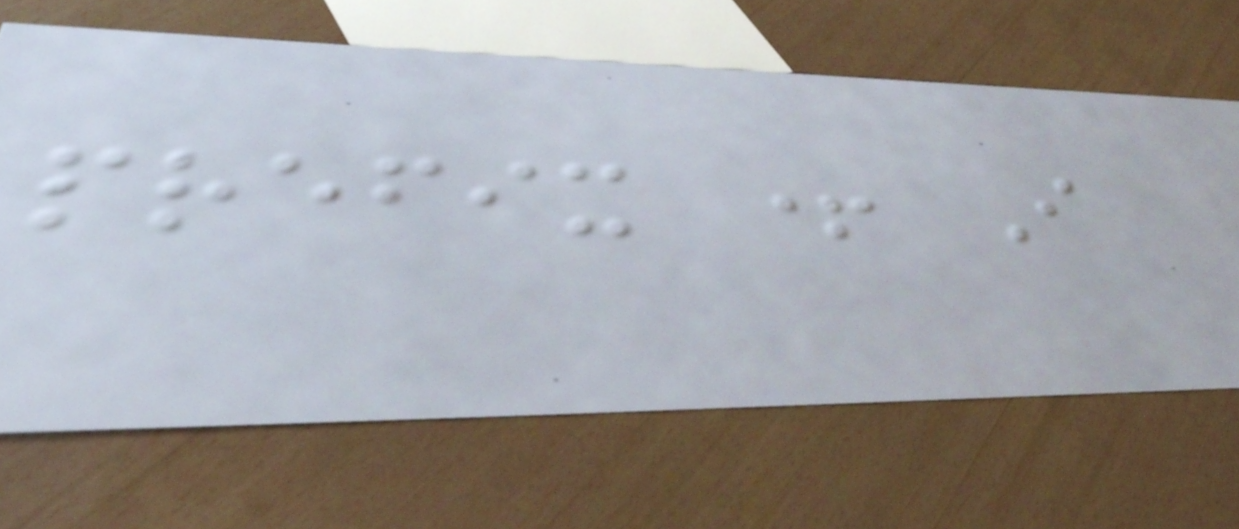prefix + I
